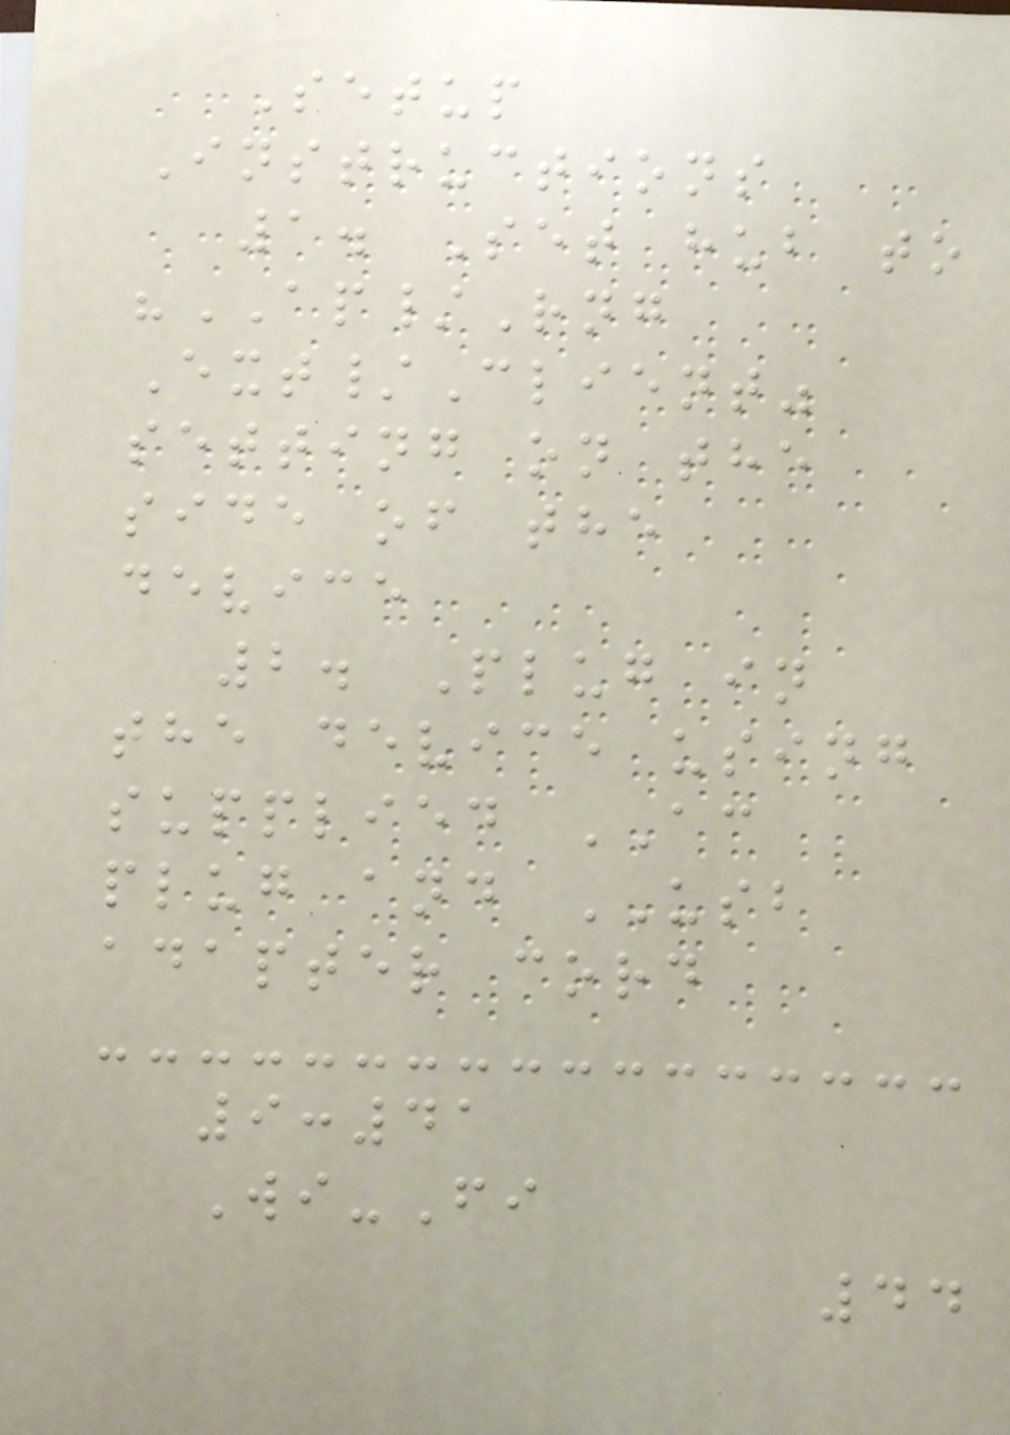Setup
Instructions
1. Set hub to
"AP/Rng
Ext/Client"
setting on the
side of the
device
2. Plug in
the device using
supplied AC
plug and USB
adapter cord
9:41
Wi-Fi
44
